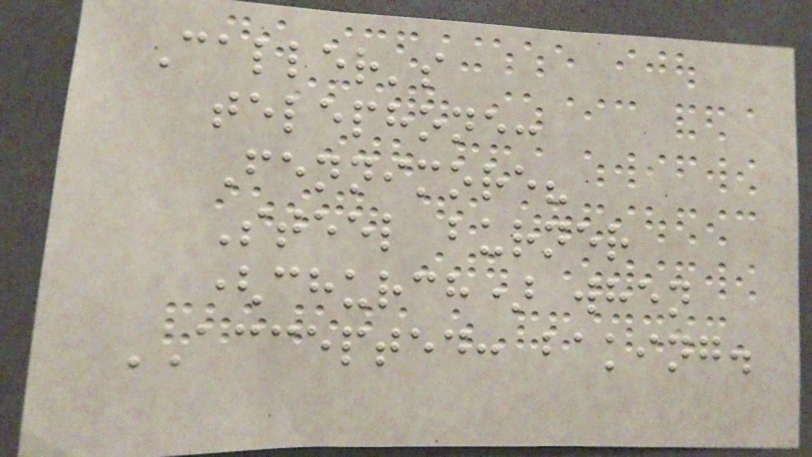Caller's
telephone:
Fennimore?
Steel burner
(church) when
ACCEPTED: baking.
